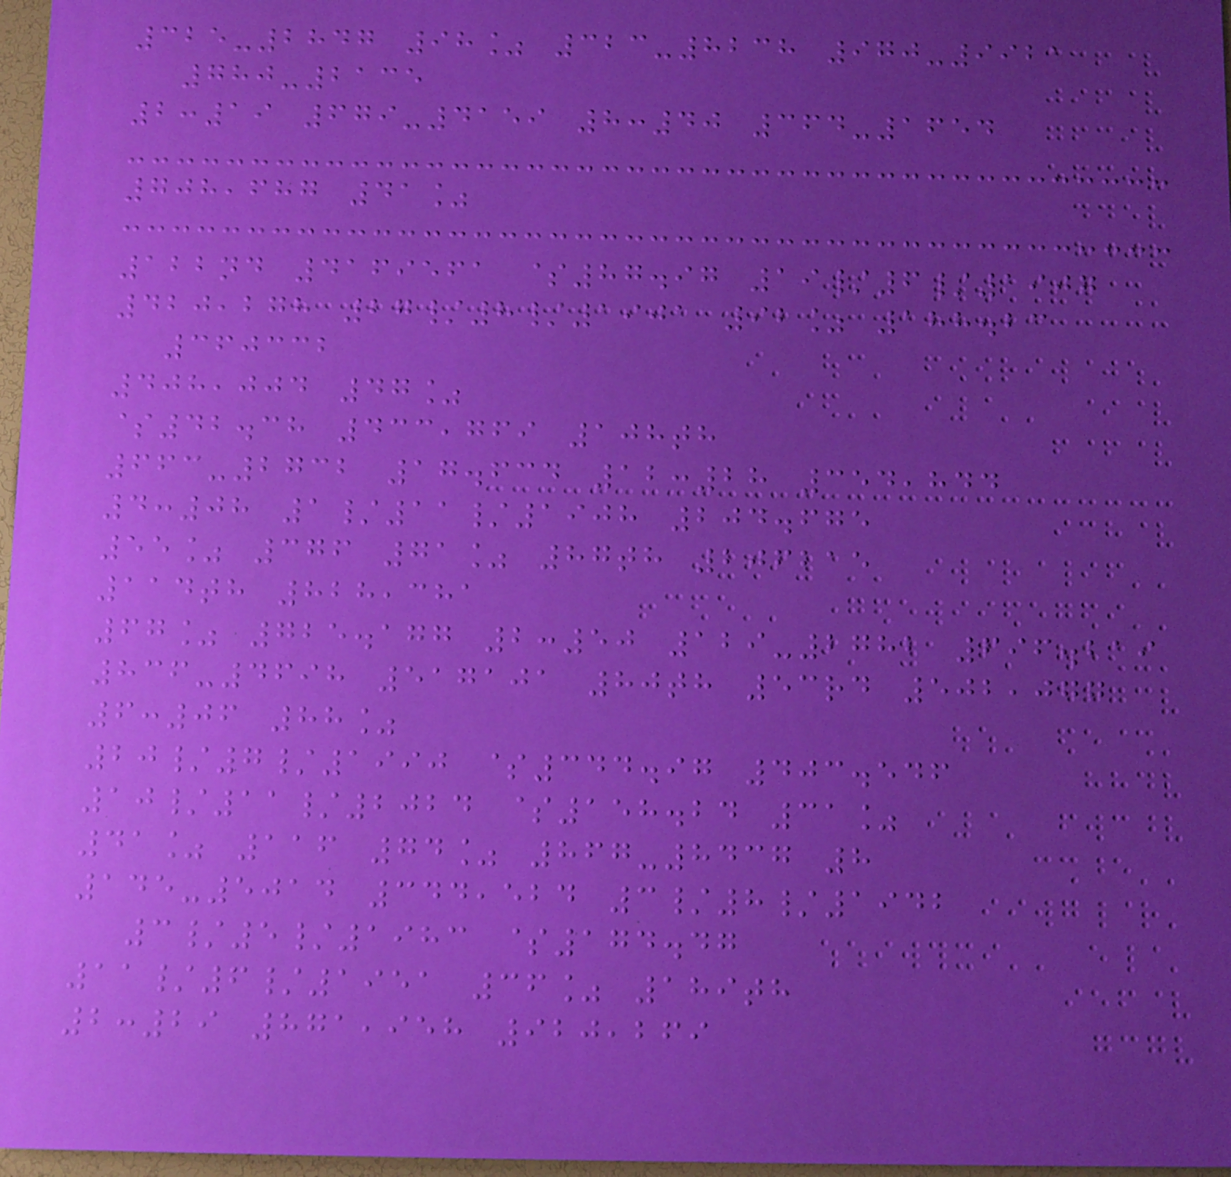325-2847 98% 323-8238 970-9921
780-2135
2:19 679-4159 8:40 364-1654
708,687 41%
122nd 4169561 $87.97 19/6/1907
420,278 27/8/1901 92% 188.23
360332
408,004 47%
$42.38 433,769 108th
663-2732 17.634 12:28 354,844
4:08 1/11/1908 204.675
55% 376 71% 87th 206215
114th 828,381
67% 725.177 2:50 129-2782 696.219
836-4698 517101 80th 53rd 502,077
6:06 88%
20/7/1990 $344.97 403.546
10/11/2024 $158.24 31%
41% 116 74% 867-8437 8
145-5014 344,524 3/8/1942
3/5/1983 $174.47
11/6/1951 36% 189th
2:29 871,958 920,269
